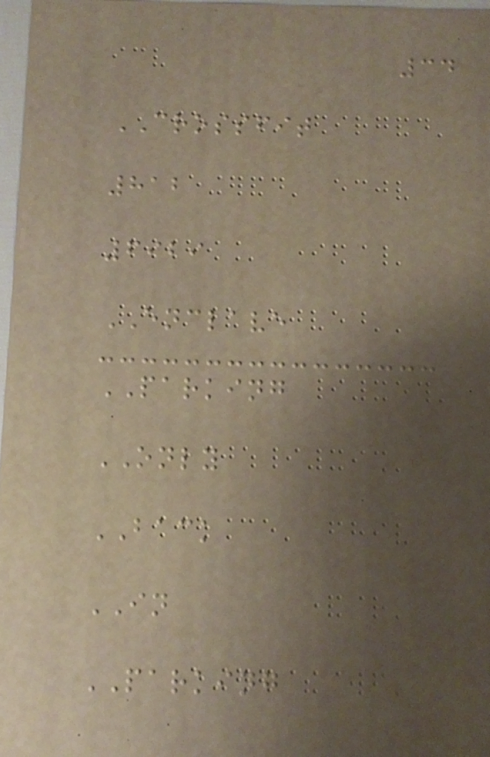34
CROSSFIT
812
6929
ENCLAVE
PARKING
ONLY
BACK
IN
PARKING
